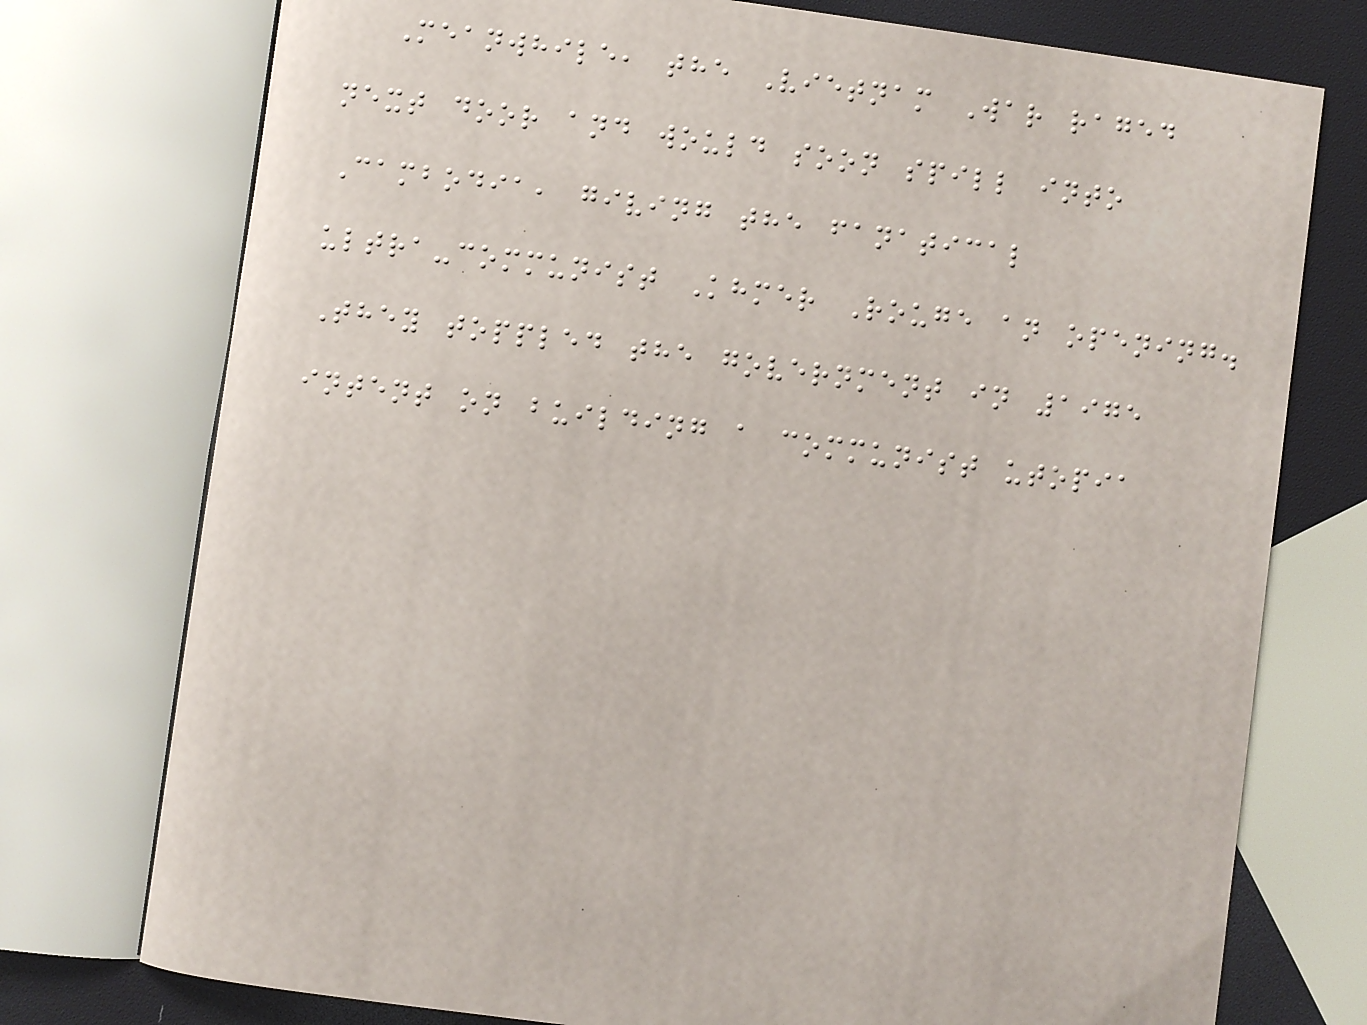Meanwhile, the Vietnam War raged
next door and would soon spill into
Cambodia, giving the fanatical
ultra-communist Khmer Rouge an opening.
They toppled the government in 1975
intent on building a communist utopia
